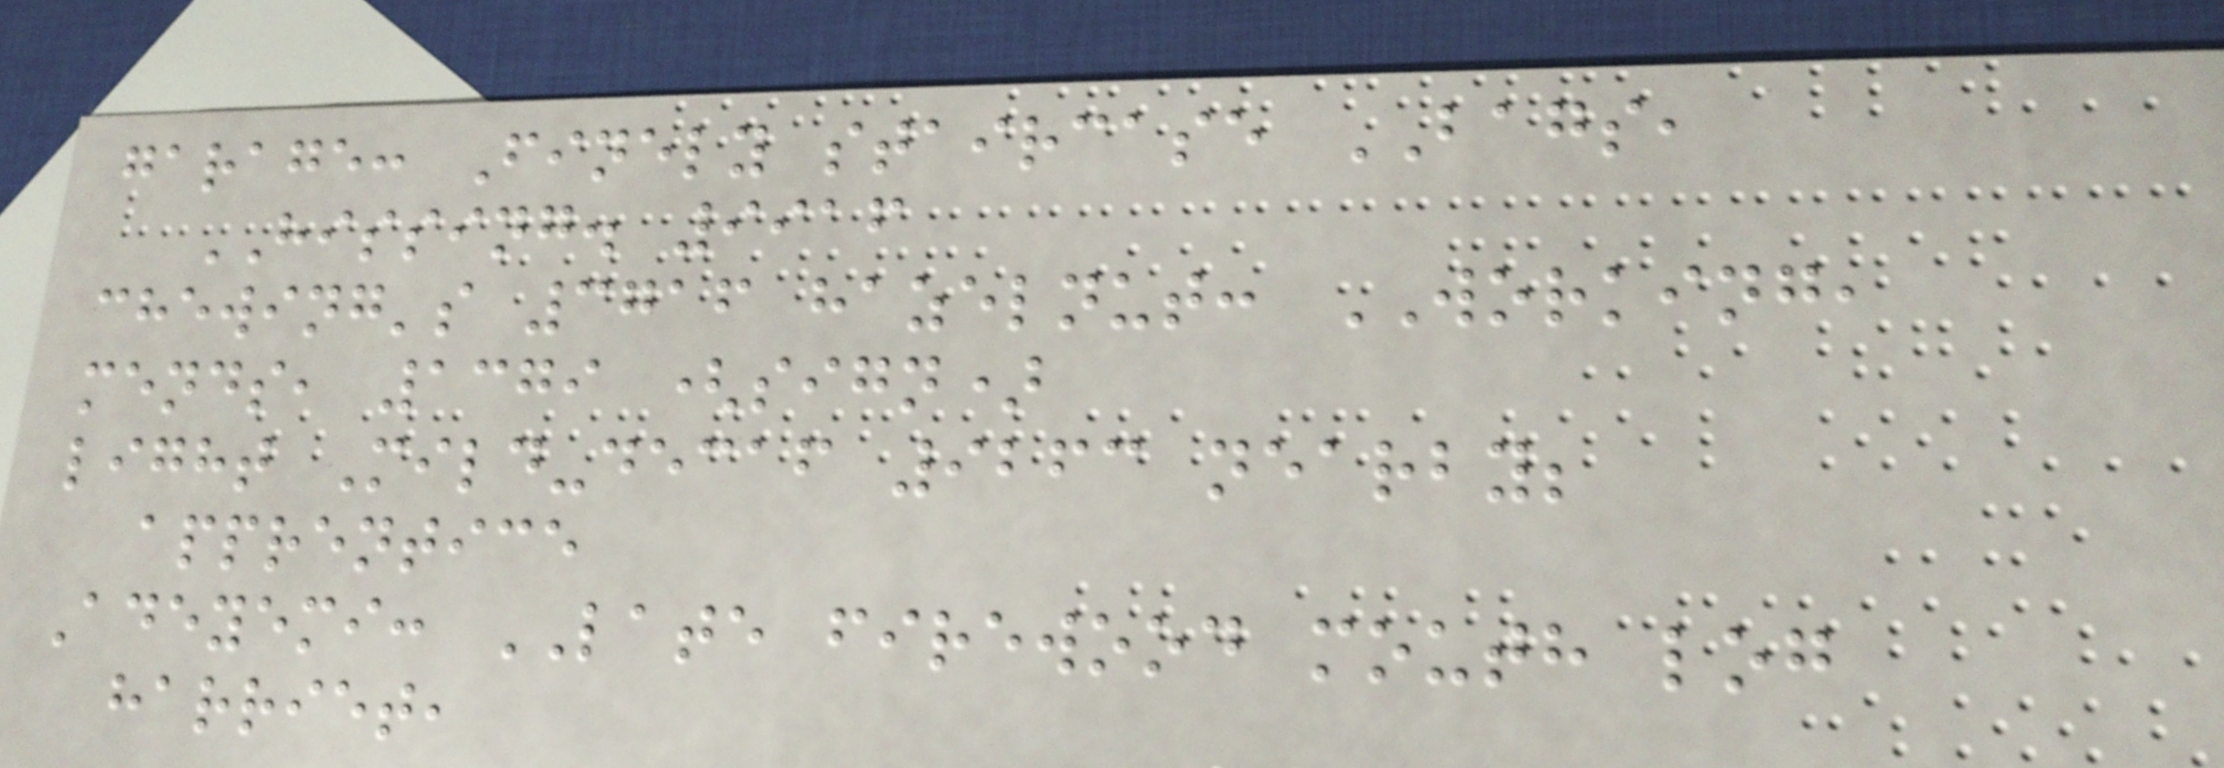garage: Finely staircase BAGS,
HISSING. 9916
chewing's 3716 hazelnut: WORKING,
mends, 1379 (sign)
light Mild-decaf 9263 nearby;
apprentice
Adeyemi: LATE firewood mouth log
harriet,
